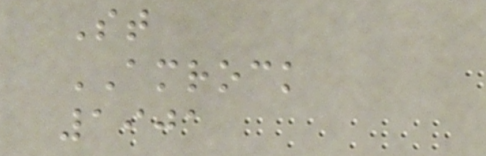St
AMROCK
1901
